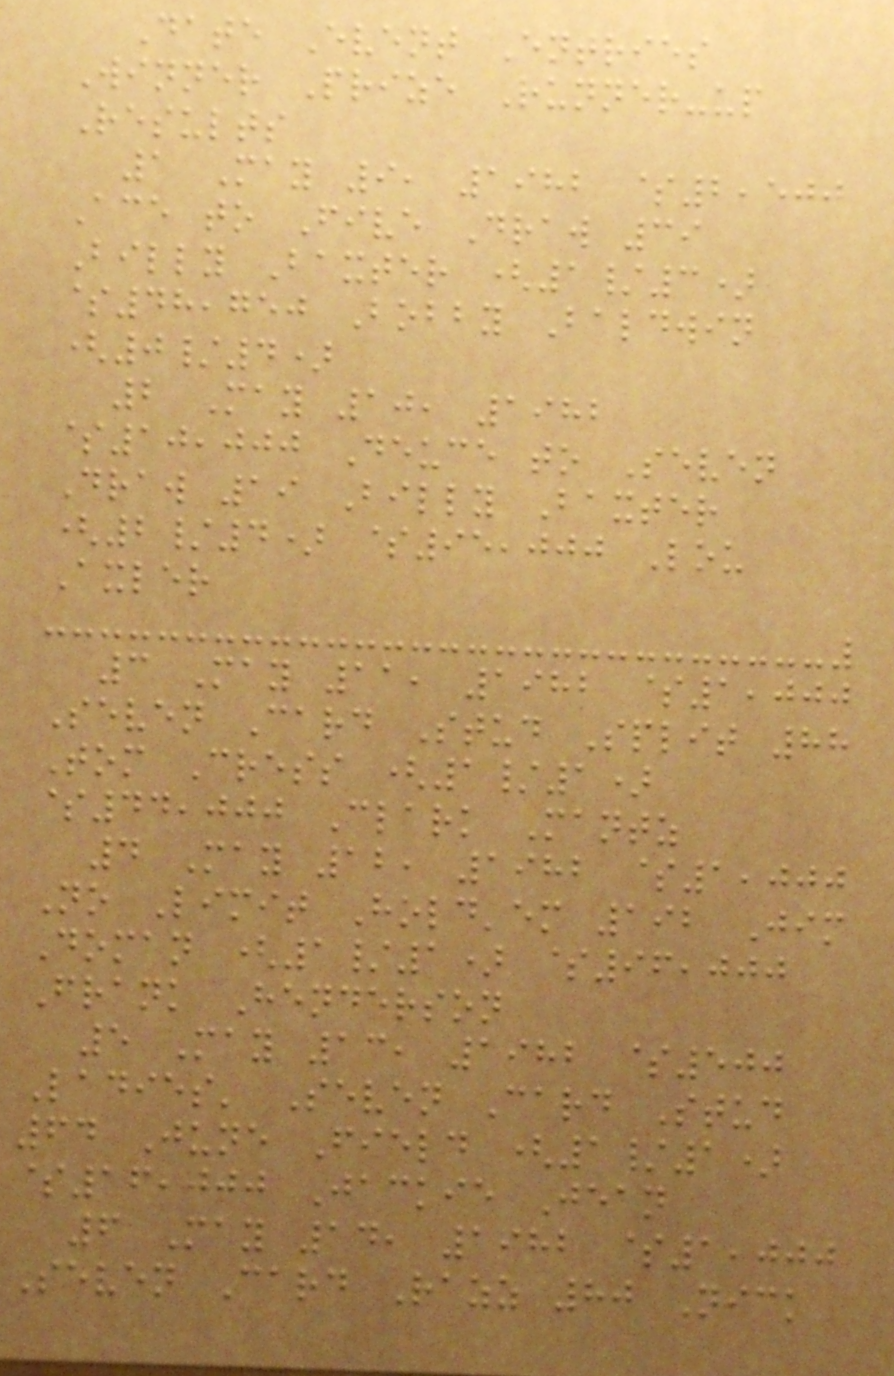Date Event Entries
Winner Prize Runner-up
Results
1 May 9, 1982 $2,500
Ace to Five Draw 39
Billy Baxter (1/3)
$48,750 Bobby Baldwin
(0/4)
2 May 10, 1982
$10,000 Deuce to Seven
Draw 19 Billy Baxter
(2/4) $95,000 Lou
Axler
3 May 11, 1982 $1,000
Seven Card Stud Split 88
Tom Cress (1/1)
$44,000 Clark Mantz
4 May 12, 1982 $1,000
No Limit Hold'em 192 Jim
Doman (1/1) $96,000
Frank Henderson
5 May 13, 1982 $500
Ladies' Seven Card Stud
64 June Field (1/1)
$16,000 Jackie Jean
6 May 14, 1982 $1,000
Seven Card Razz 80 Nick
